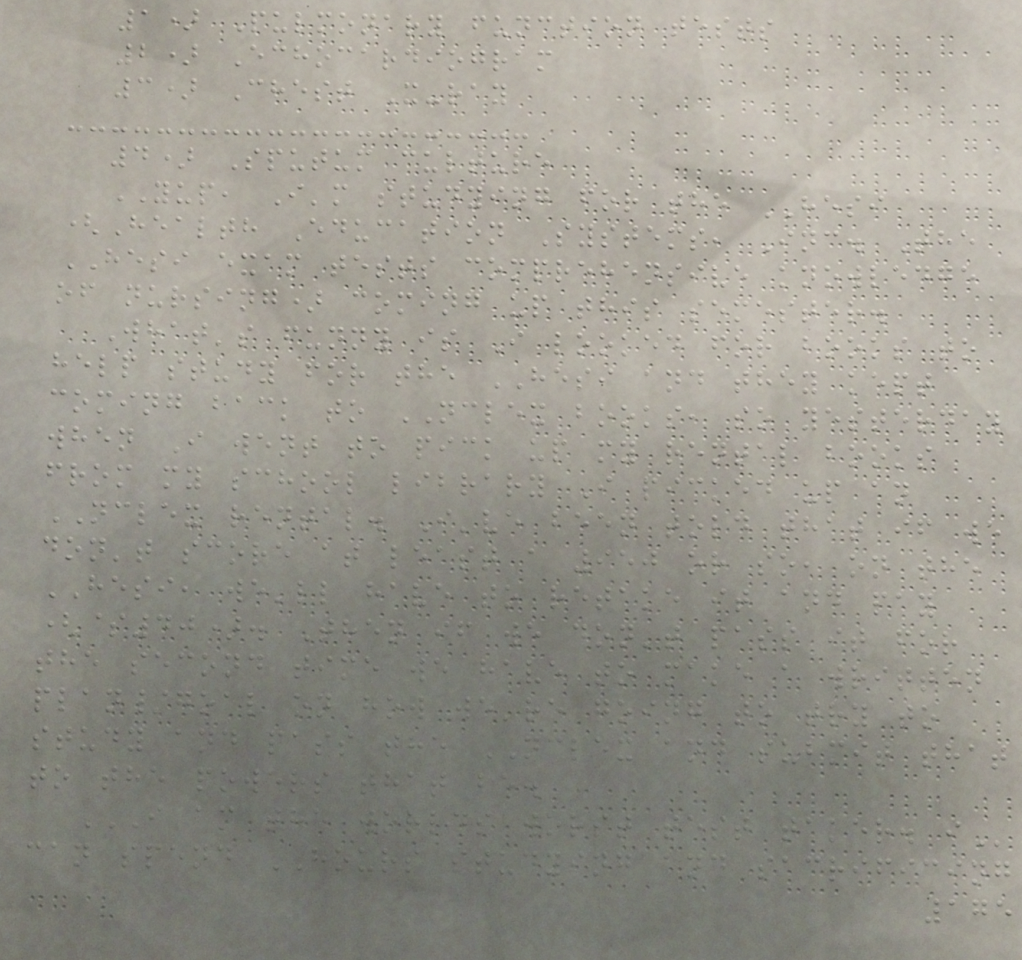1) Pulmonary function tests
2) Echocardiogram
3) Chest X-ray
4) Sputum culture
YUP, I'm studying for the HESI
(Health Education Systems, Inc. The
HESI exam tests comprehensive knowledge
of nursing) coming up this semester.
What's funny is I looked for books to
help study for the HESI and they kept
coming back to NCLEX books, so yesterday
when I went to pick up my rental books
from my school library I picked up an
NCLEX rental. I've been told that if we
don't score at least a 950 or so, on the
HESI, we'll have to retake it and pay
($40). Then if we don't pass it for
the second time we have to make a written
plan/goal on how we're going to try to
study and pass the NCLEX and submit that
to the powers that be.
I AM THE WORLDS WORST TEST TAKER. I
can spend HOURS studying and sacrificing
175
